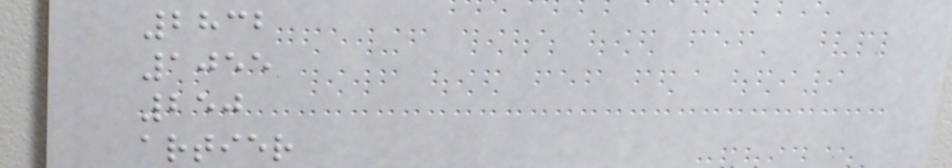2832
1055
250
artier
